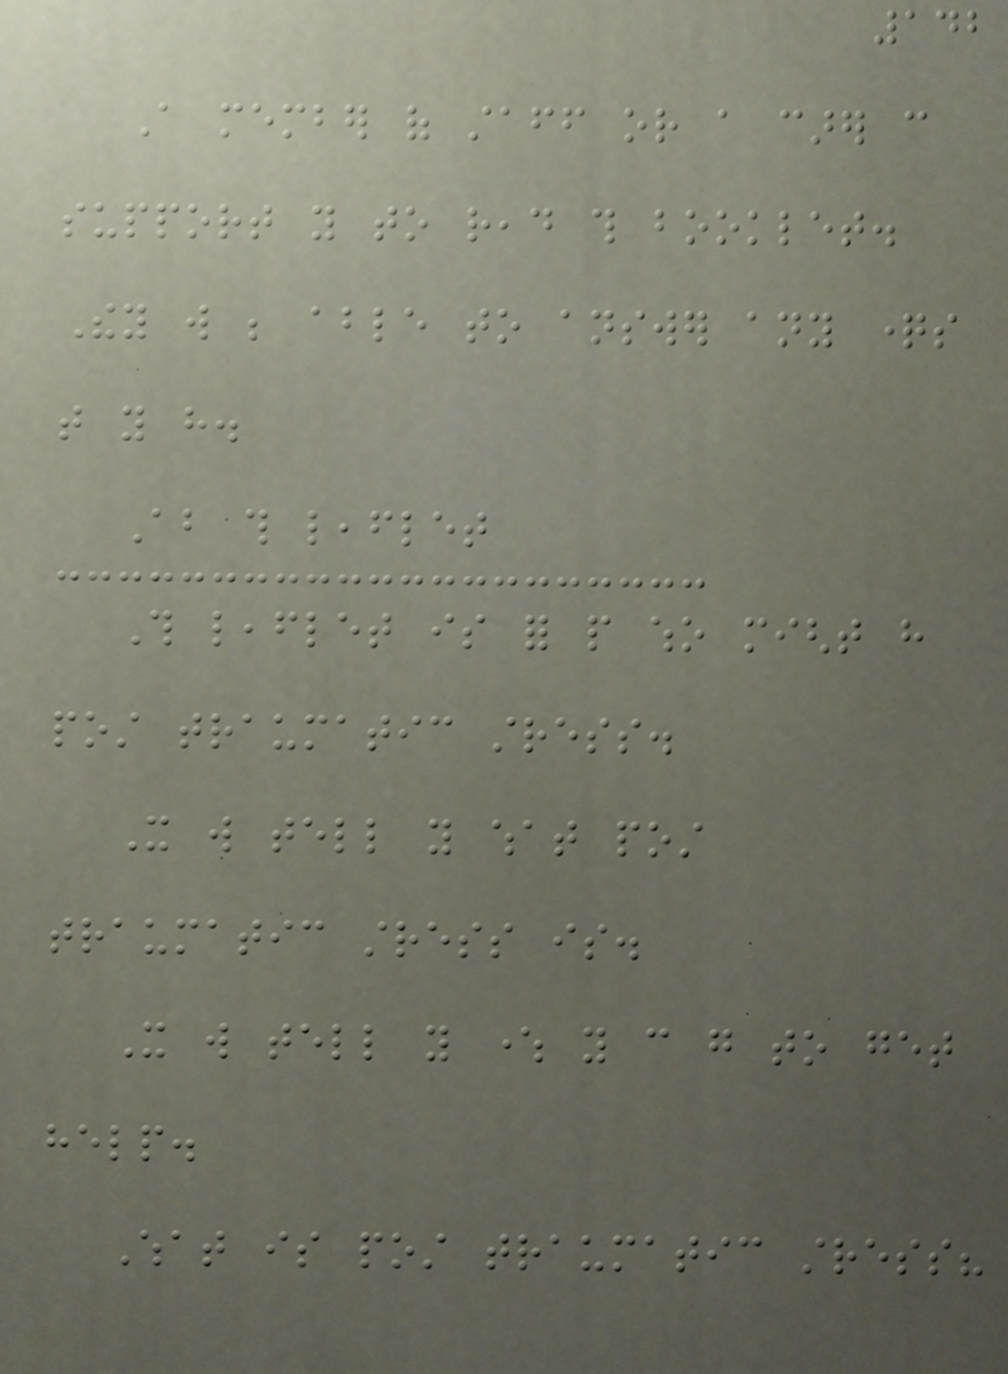142
A member of staff or a carer can
support you to read this booklet.
They will be able to answer any questions
that you have.
About this leaflet
This leaflet is for people who might have
post traumatic stress.
It will tell you what post
traumatic stress is.
It will tell you where you can go to get
help.
What is post traumatic stress?
